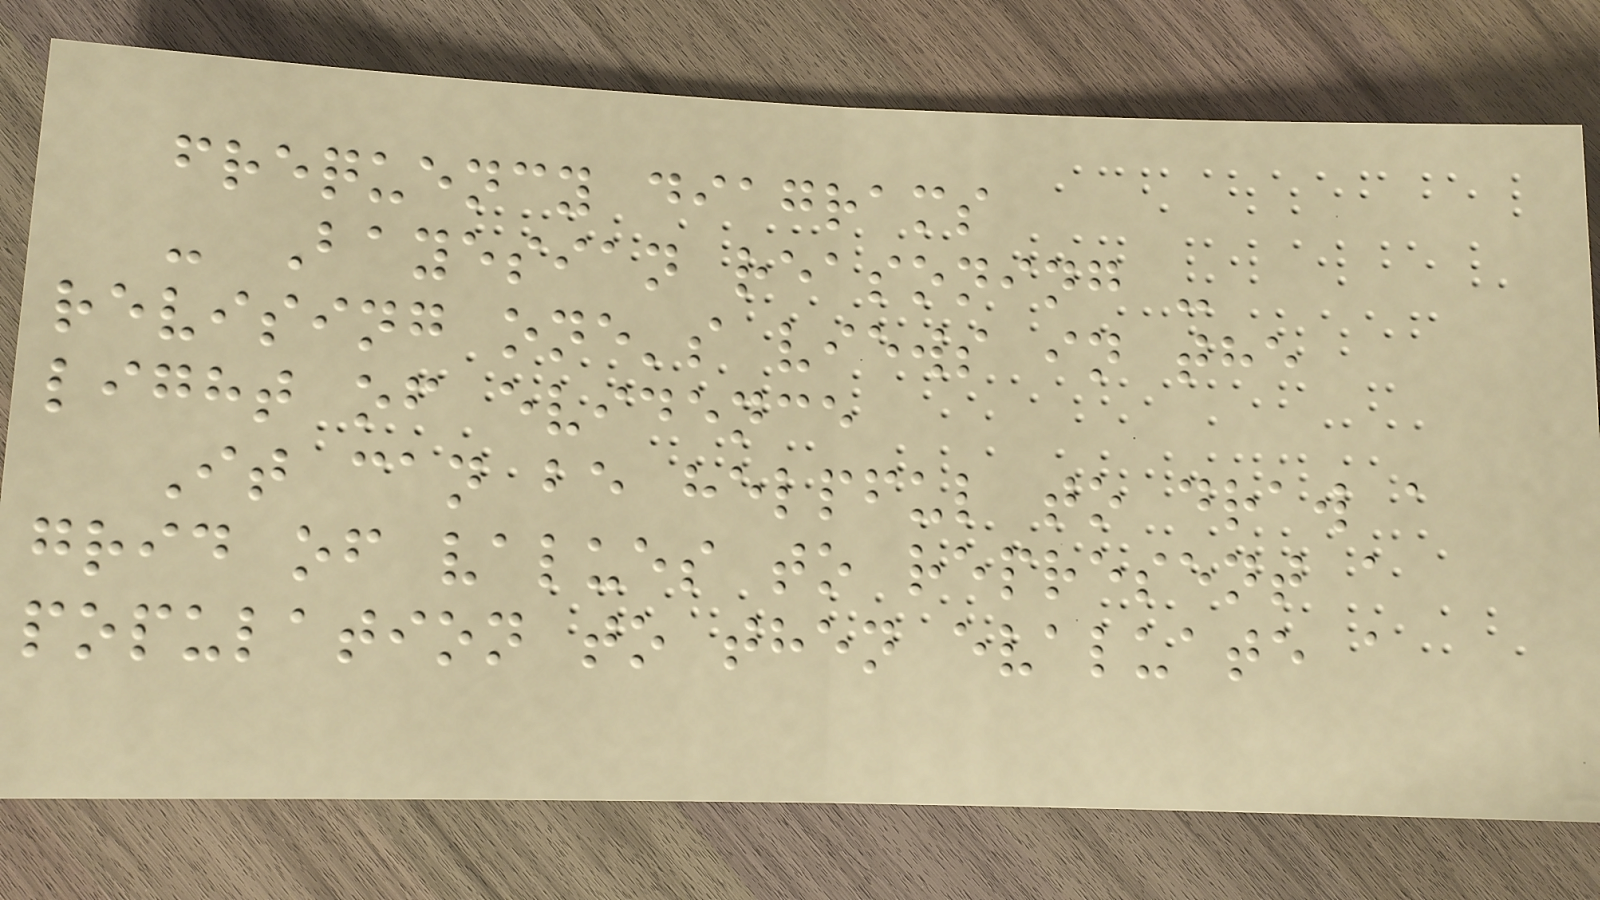frequency diagrams
- Bayesian reasoning -
revising one's views in the
light of evidence
It can be helpful to draw a
grid of values to represent a
population to then evaluate a
